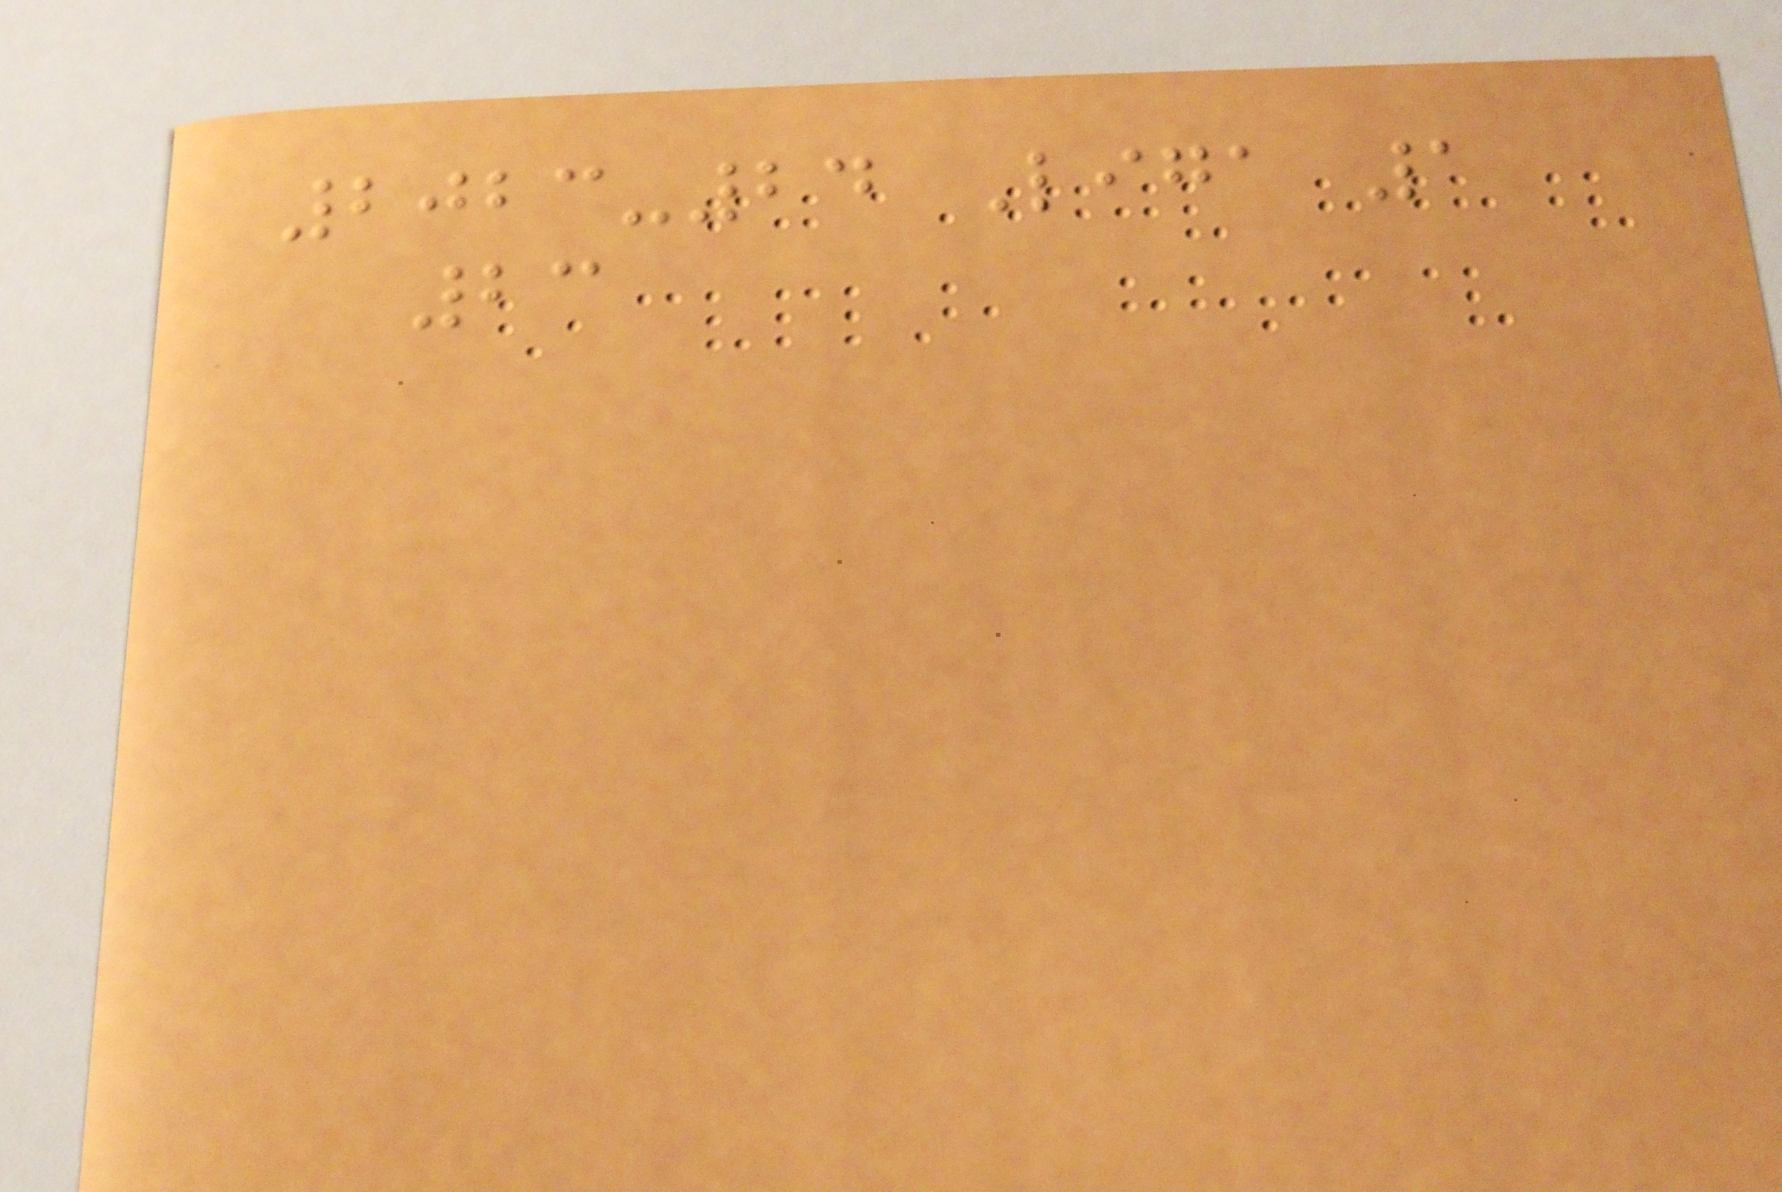2023-24 Liga 1
23
